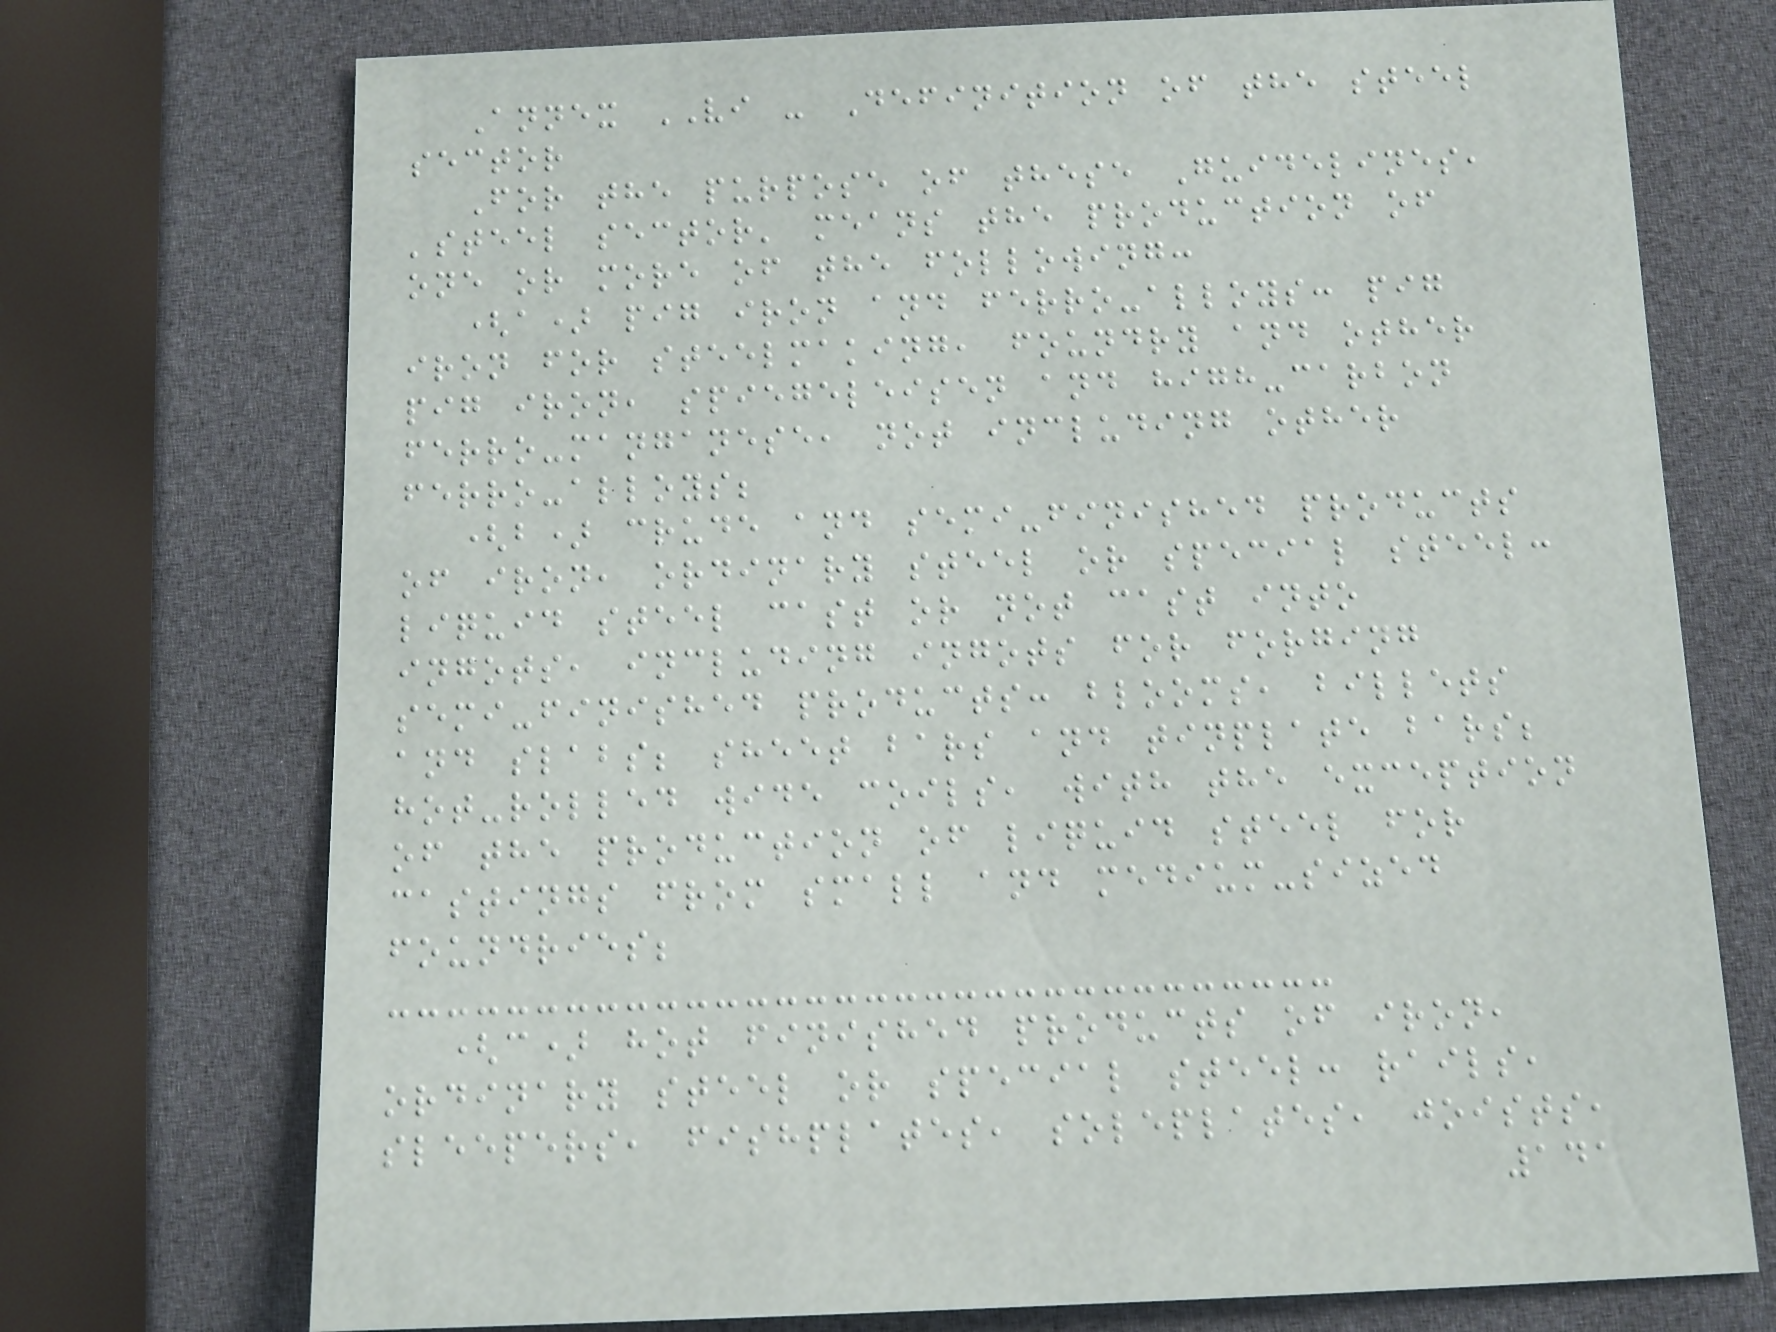Annex VI - Definition of the steel
sector
For the purpose of these Guidelines,
'steel sector' means the production of
one or more of the following:
(a) pig iron and ferro-alloys: pig
iron for steelmaking, foundry and other
pig iron, spiegeleisen and high-carbon
ferro-manganese, not including other
ferro-alloys;
(b) crude and semi-finished products
of iron, ordinary steel or special steel:
liquid steel cast or not cast into
ingots, including ingots for forging
semi-finished products: blooms, billets
and slabs; sheet bars and tinplate bars;
hot-rolled wide coils, with the exception
of the production of liquid steel for
castings from small and medium-sized
foundries;
(c) hot finished products of iron,
ordinary steel or special steel: rails,
sleepers, fishplates, soleplates, joists,
141
